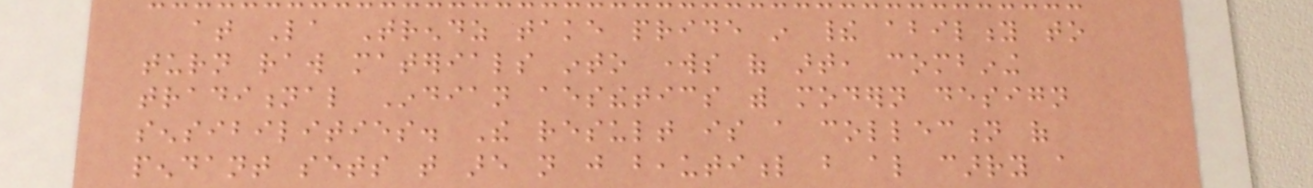at La Trendz take pride in their ability to
turn raw materials into works of art, combining
traditional Indian aesthetics with modern design
sensibilities. The result is a collection of
pendant sets that are not just beautiful but also carry a
